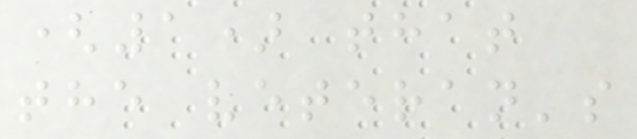(1) that
the veteran's
